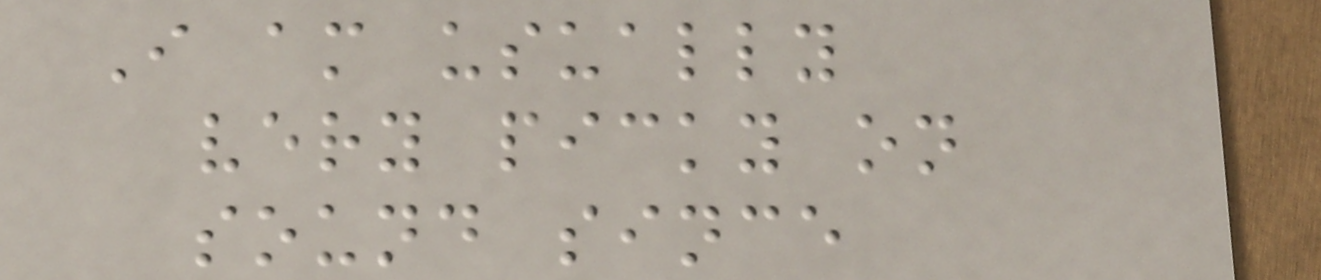I am usually
very picky on
sound since
